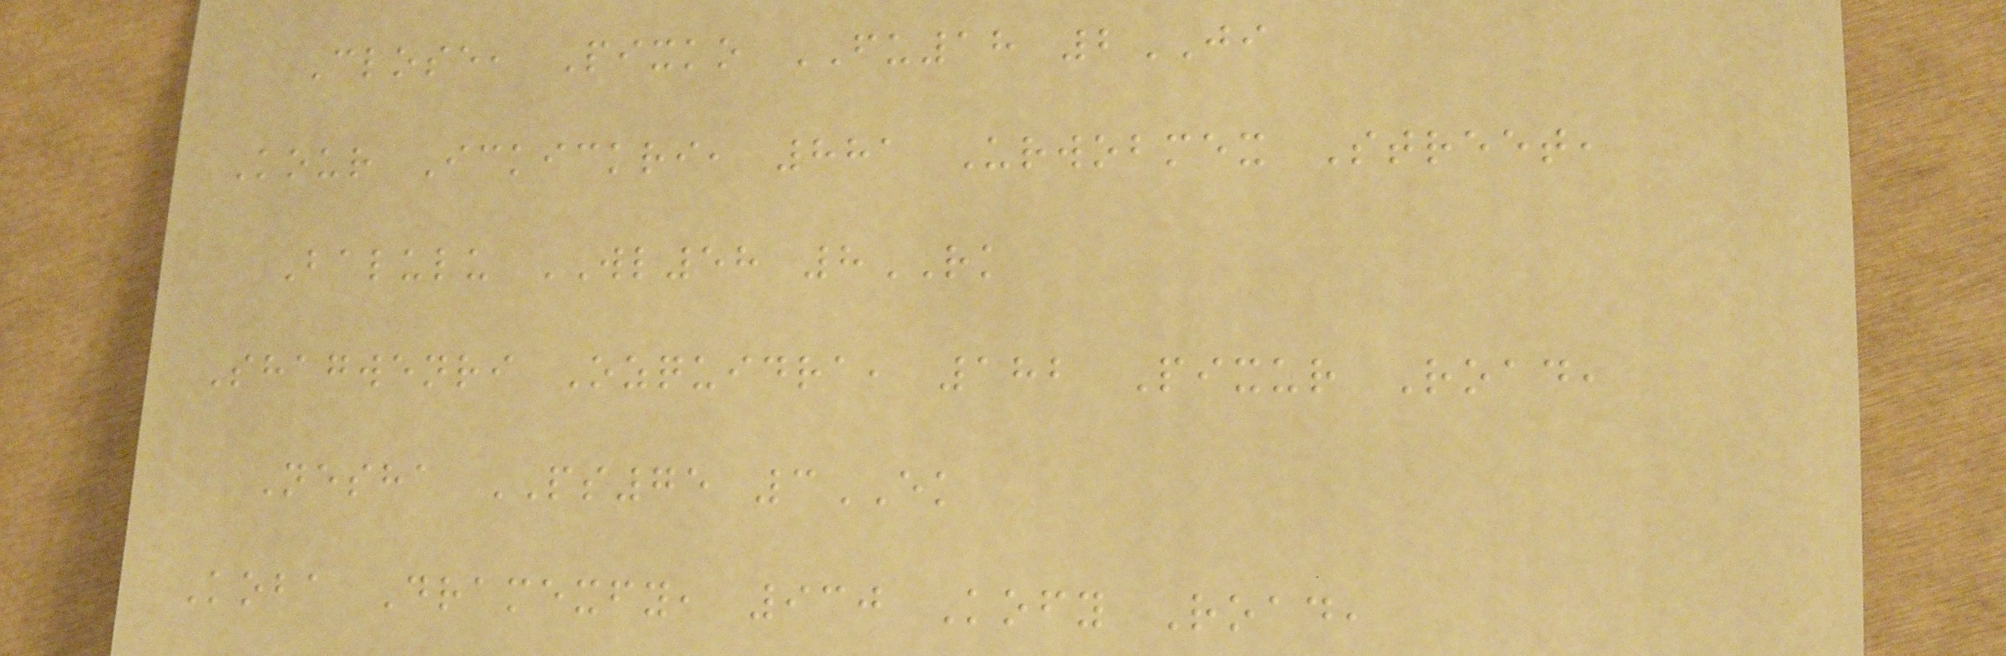Close, Pixko FU18 2JI
Kour Ickickri, 881 Urwobmex Street,
Balulu WL58 8RK
Shagwenri Ozquidra, 182 Pixur Road,
Nesha PS75 3EK
Koba Dramexfy, 930 Kofy Road,
